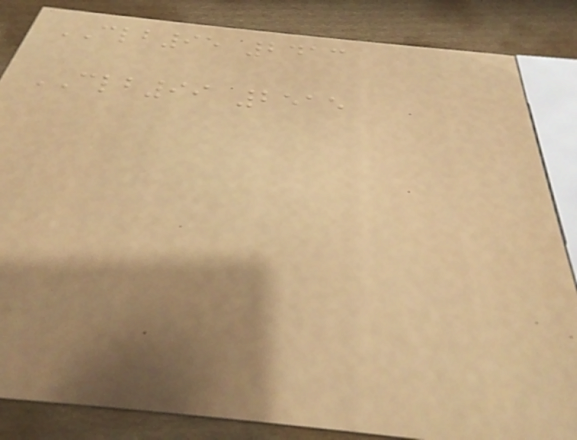CLB95 2413
CLB99 2515
